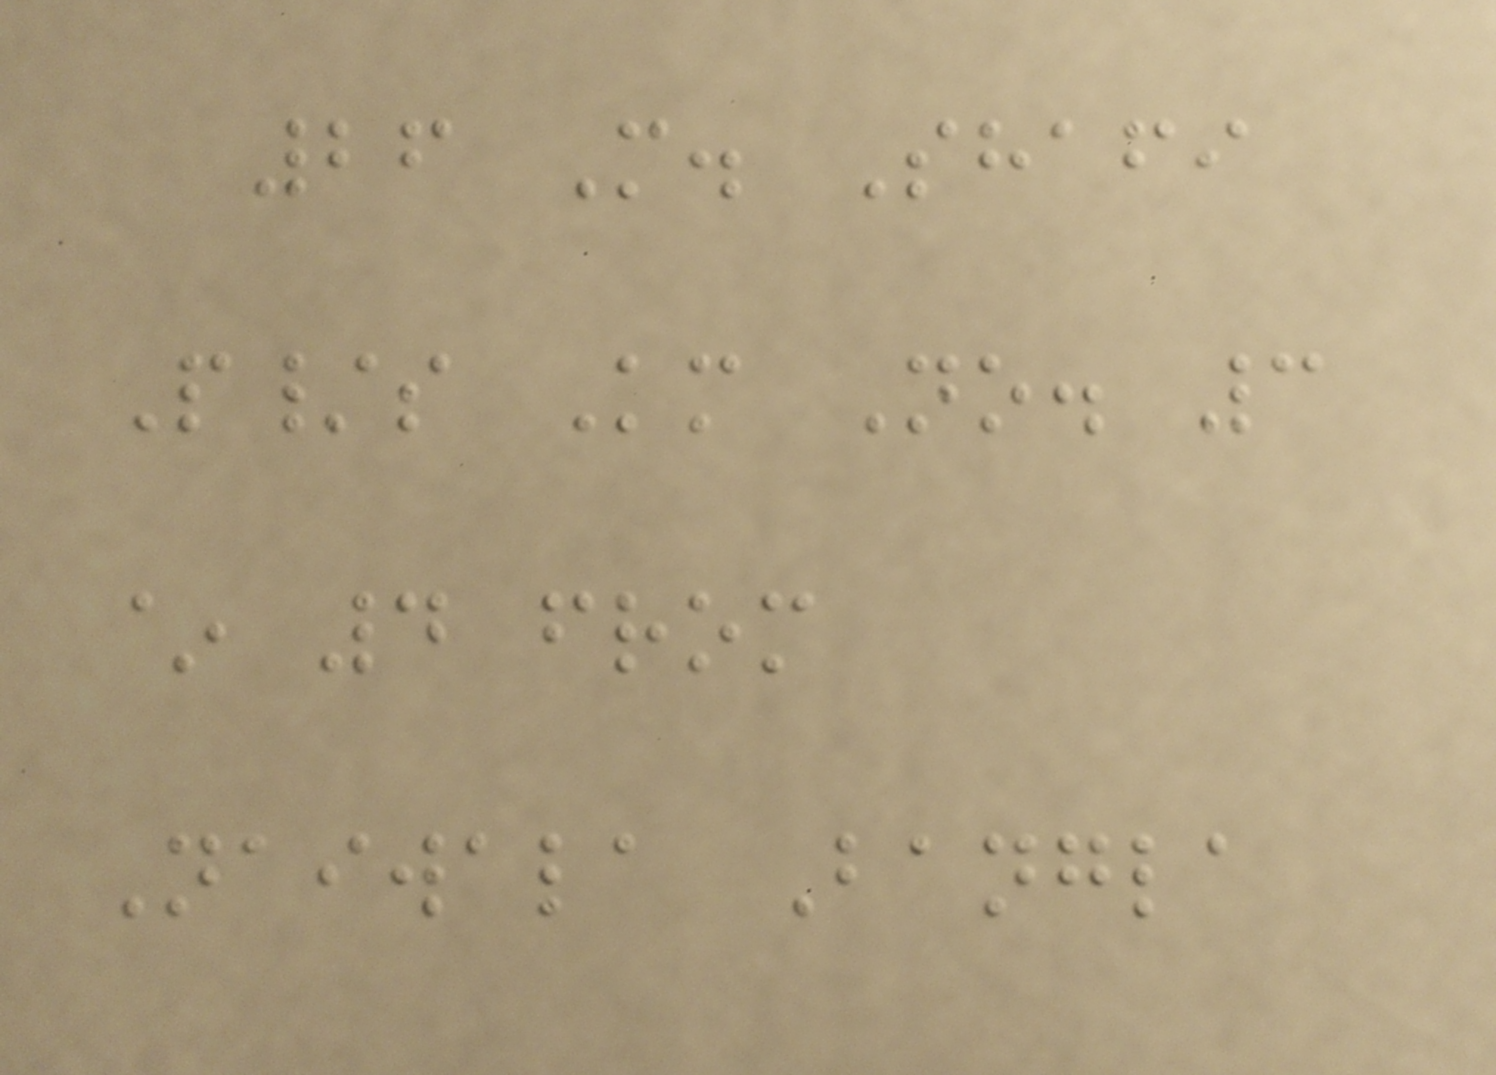26 M. Shafi
P/s Km No. 3
~ 4 from
Naiwala Bangla
